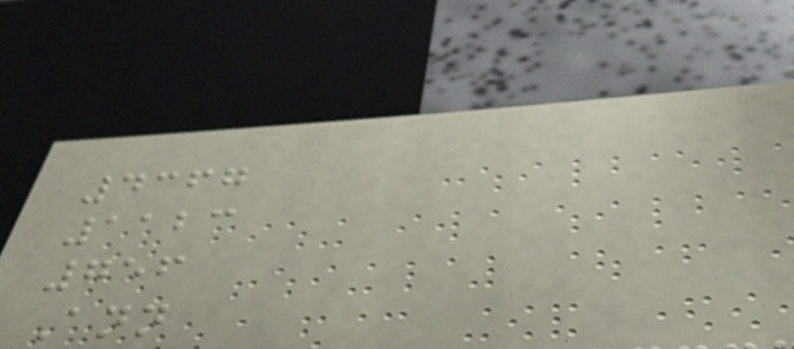4367
1123
756
Ann
